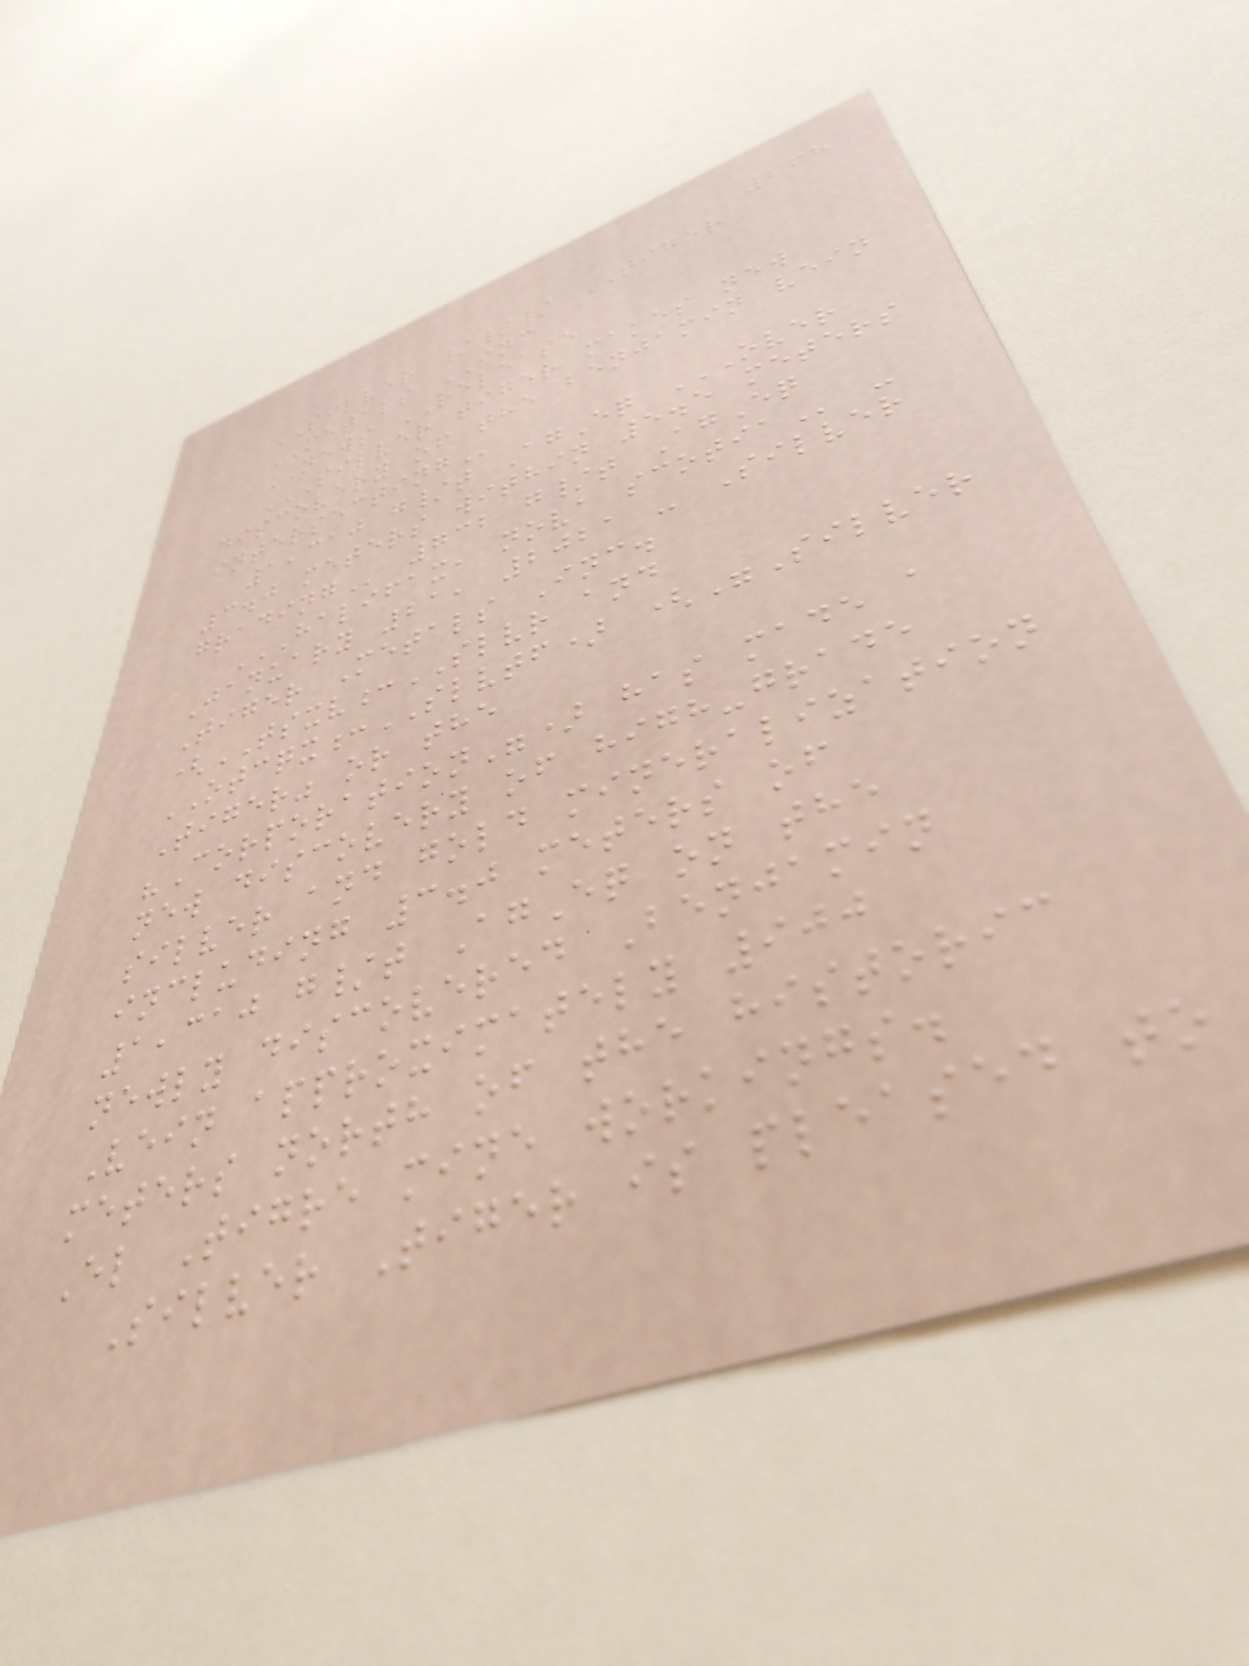268
SILVER /// TIGER
METALS INC
NEWS RELEASE
SILVER TIGER MAKES NEW
DISCOVERY OF THE BENJAMIN VEIN
INTERSECTING
1,310 g/t AgEq OVER
3.0 METERS WITHIN 5.5 METERS
GRADING 732 g/t AgEq
HALIFAX, NOVA SCOTIA -
January 21, 2021 - Silver
Tiger Metals Inc.
(TSXV:SLVR and
OTCQX:SLVTF) ("Silver
Tiger" or the
"Corporation") has made a
new discovery of high-grade
silver and gold mineralization
including 3.0 meters of
1,310 g/t AgEq on the
newly discovered Benjamin
Vein approximately 900
meters north of the historic
El Tigre mine workings.
Silver Tiger is pleased to
